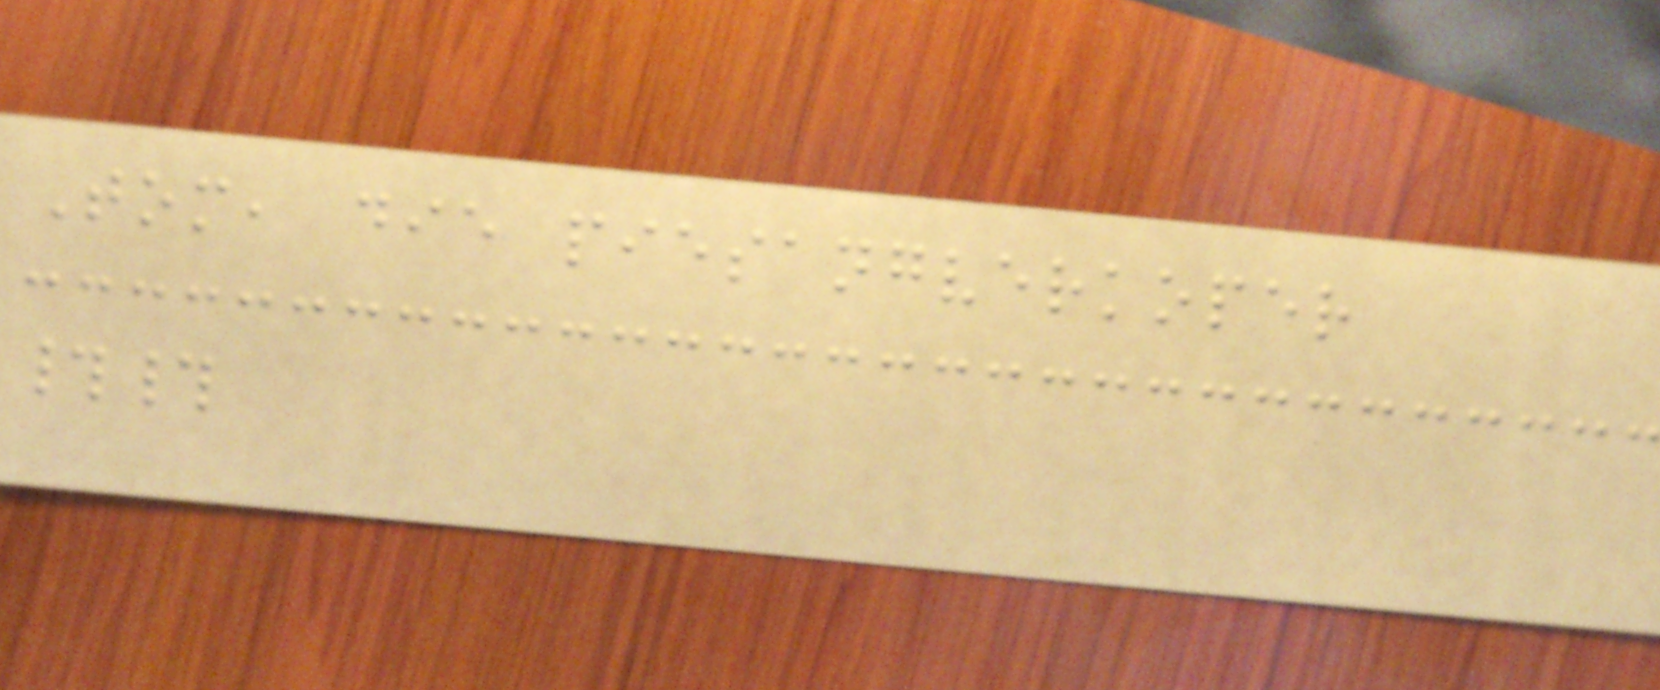Tom, die piesangverkoper
##
